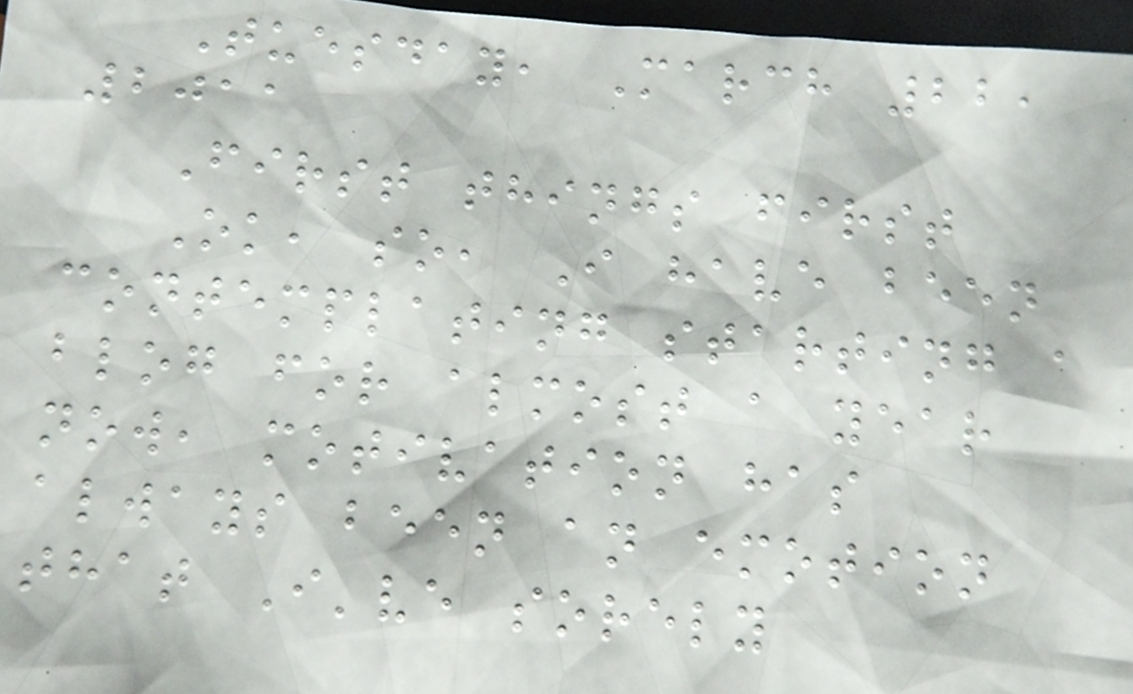Tuesday, March 22,
2011
First things first
Ok, so, I have been
contemplating starting a
blog for almost a year
now, motivation has
always been an emotion
that I've sorely
